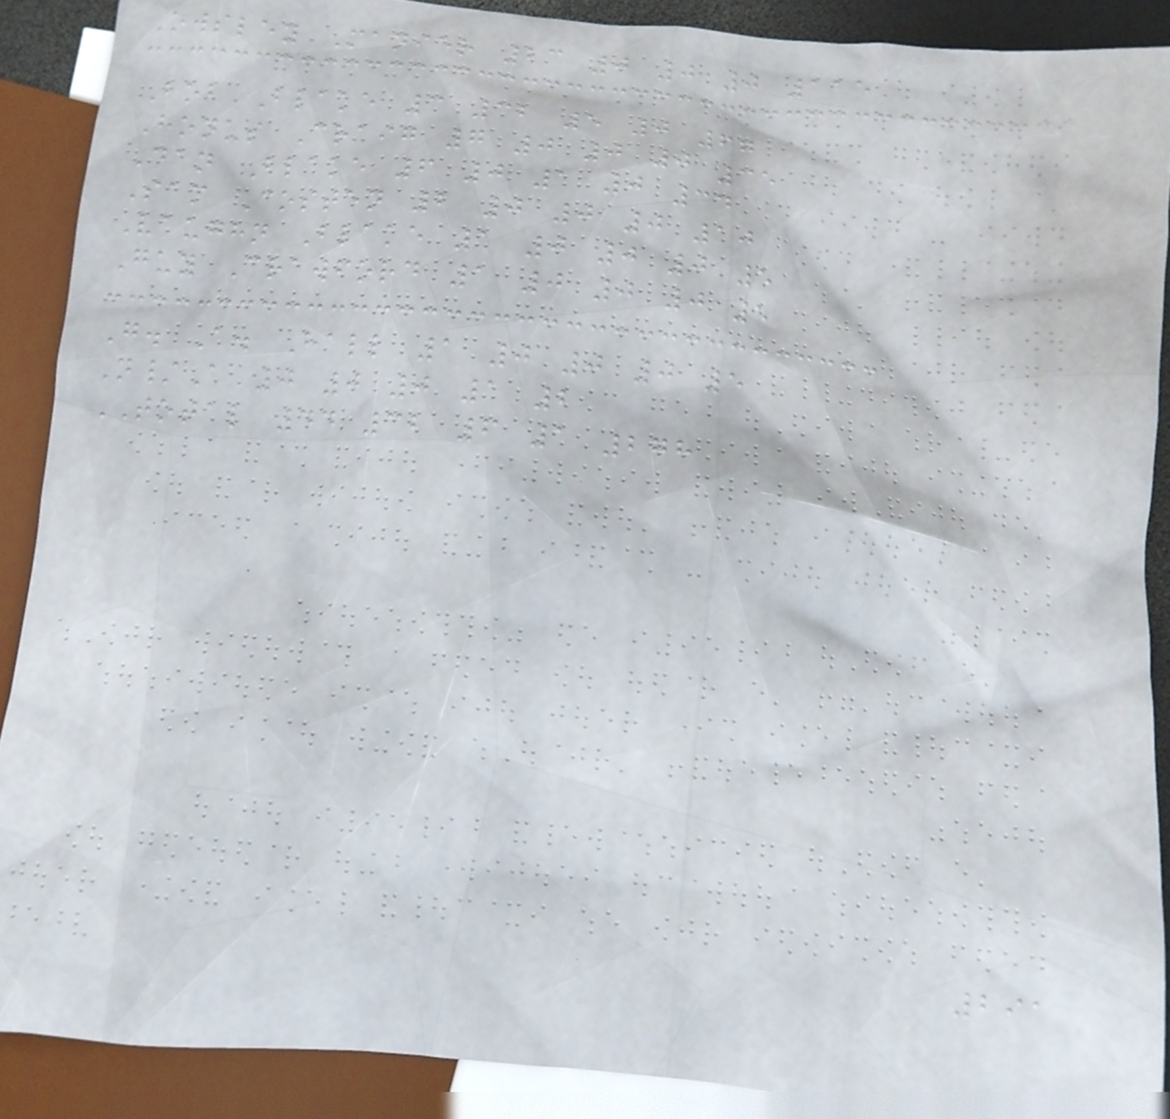Owsley Manier 23 0 0 0 115
Bob Blake 3 32 5 0 67
Honus Craig 7 0 0 0 35
Dan Blake 6 0 1 0 34
Sam Costen 2 0 0 0 10
Vaughn Blake 1 0 0 0 5
Guy Crawford 1 0 0 0 5
G. A. Hall 1 0 0 0 5
N/A 0 0 0 1 2
TOTAL 44 32 6 1 278
291
